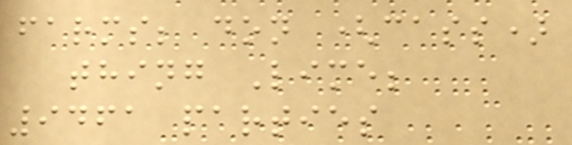farms; don (cass)
thing Lime;
9461 parties
